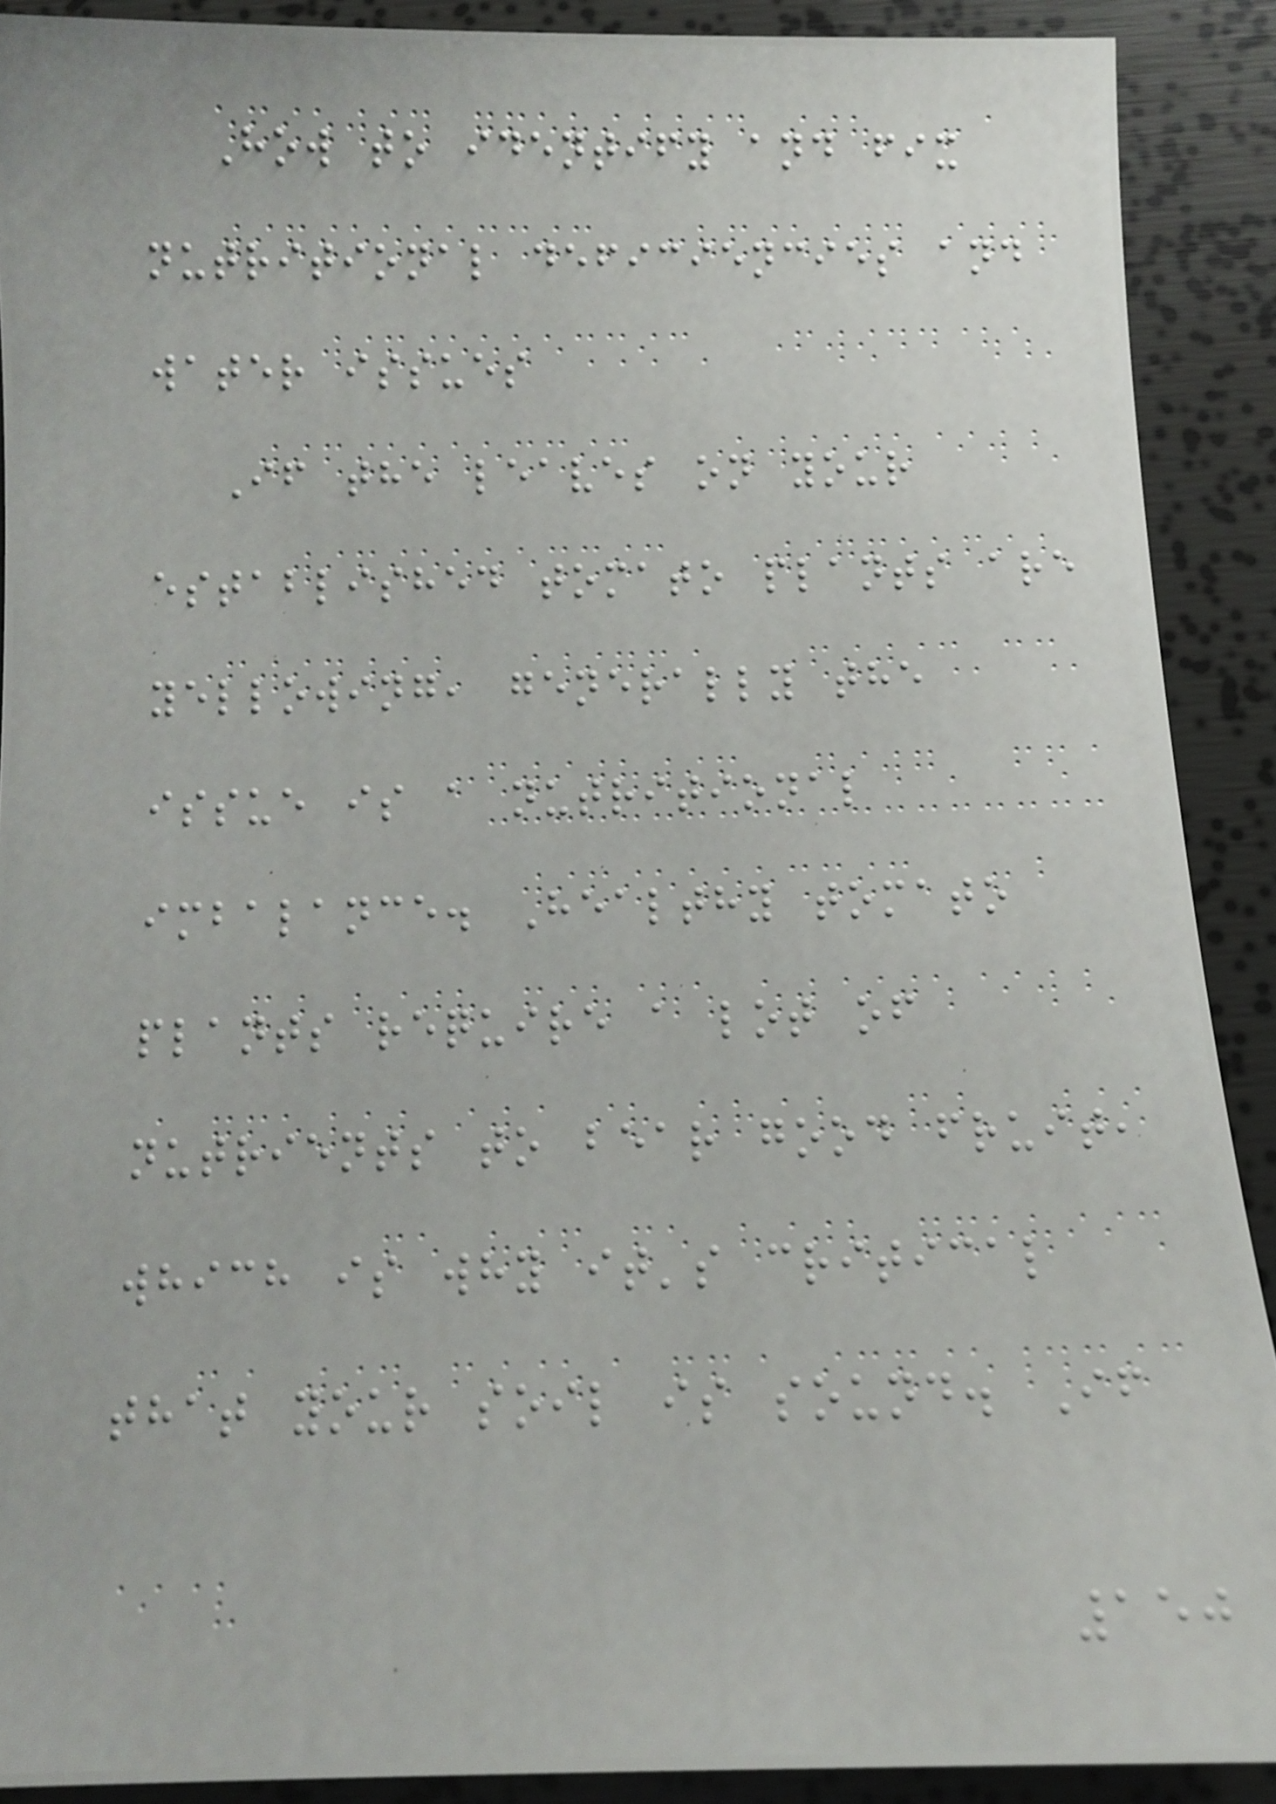How to identify and fix
nutritional deficiencies and
water issues
If the leaves on your
established tomato plants are
yellowing, generally the
issue is a nutritional
imbalance. Healthy tomato
plants require a lot of
nutrients to bear good fruit,
which is why it's critical
that your soil is sound. If
150
